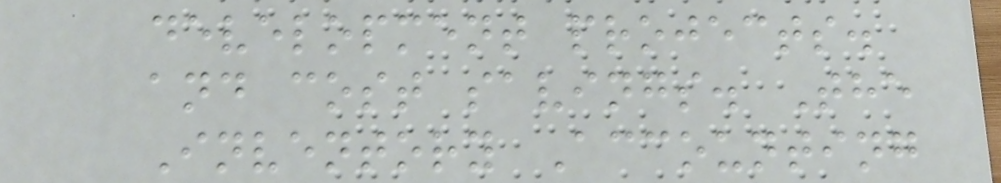development projects.
and cost savings. The
Inventory Accounting
